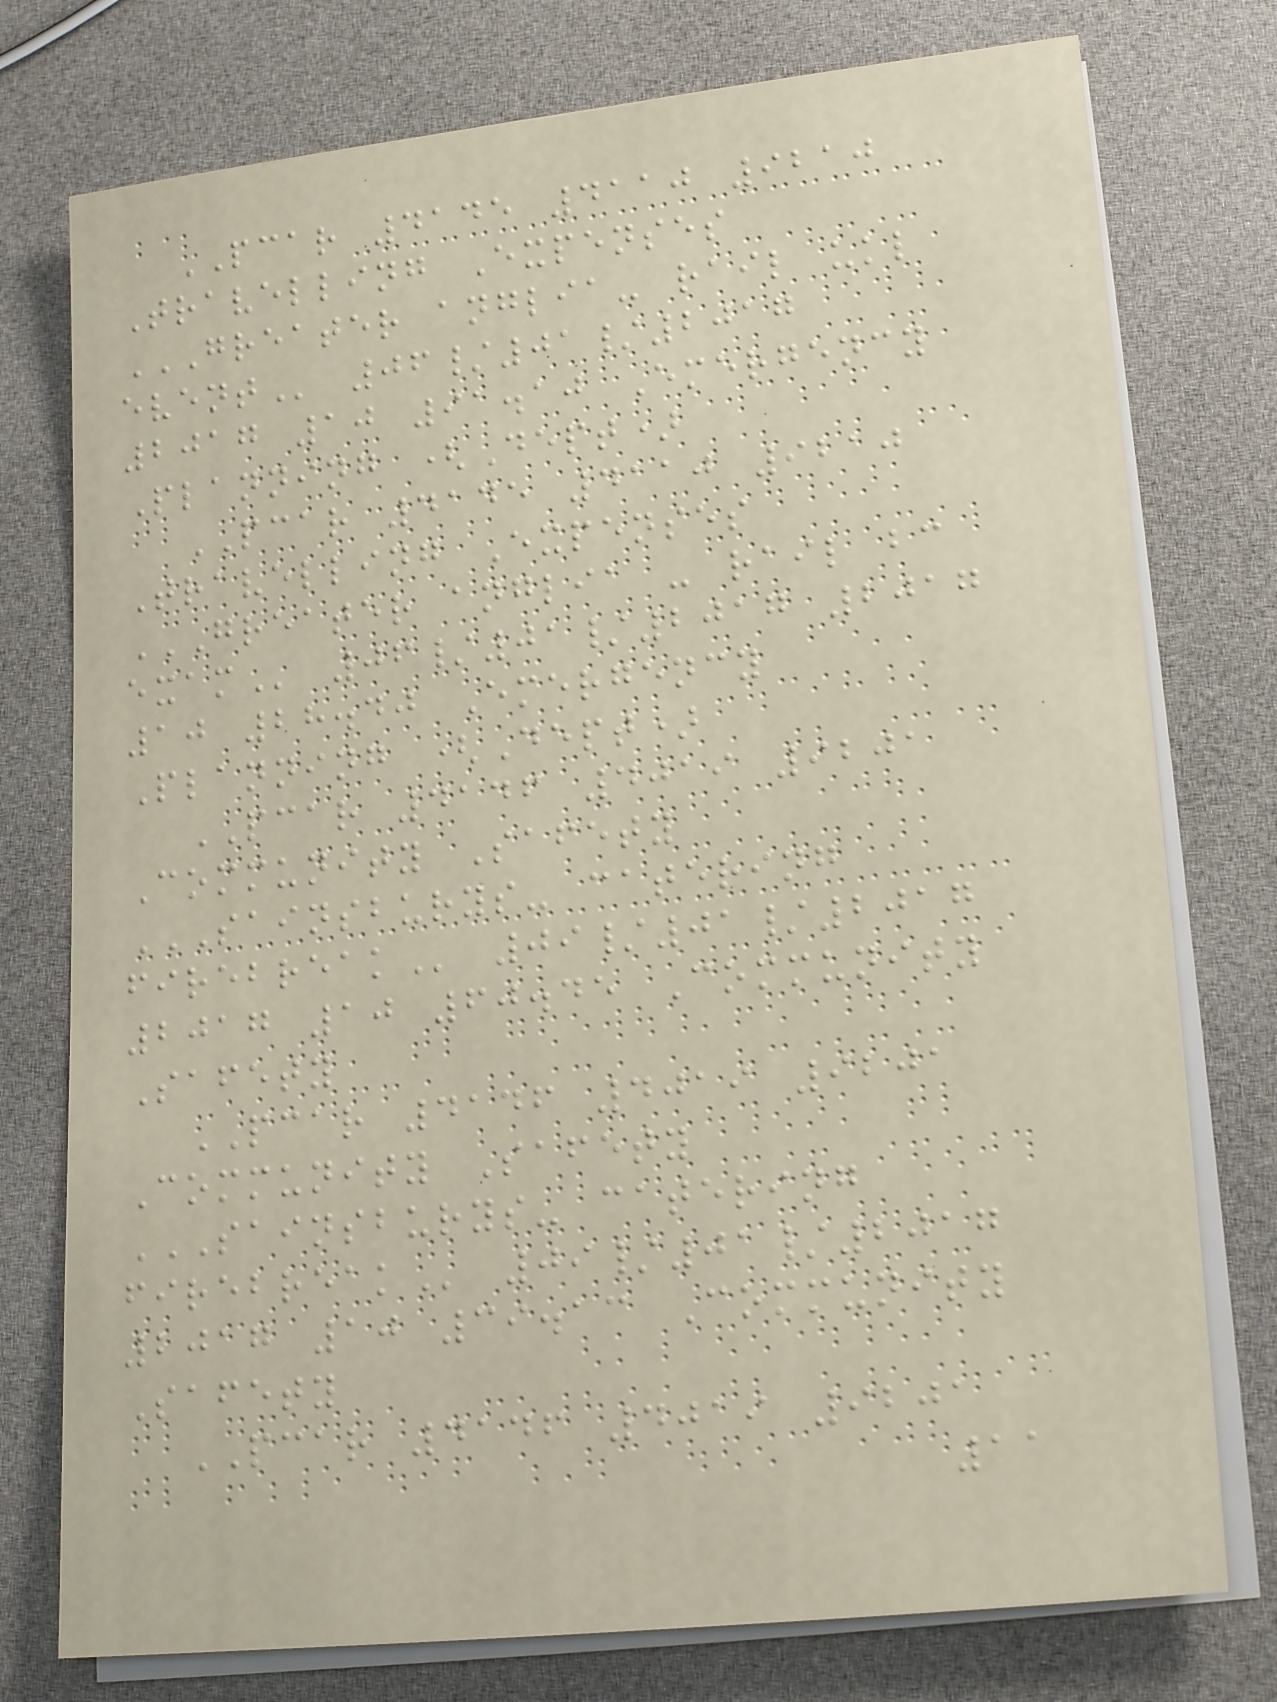PCAR 4145 4110 9210
Travelling Expenses
GREATER ANGLIA- RAIL UKL
EVENT 06/01/2017
2017 10 91.10 Emergency
Planning (Dept)
PCAR 4145 4110 9210
Travelling Expenses
GREATER ANGLIA - RAIL BC
EXAM 06/01/2017 2017
10 28.40 Emergency
Planning (Dept)
PCAR 4146 4019 9201
Community Safety
SAINSBURYS- CATERING
FIREBREAK 09/01/2017
2017 10 60.45 Community
Safety
PCAR 4146 4019 9201
Community Safety
SAINSBURYS- CATERING
FIREBREAK 09/01/2017
2017 10 39.13 Community
Safety
PCAR 4146 4019 9201
11
